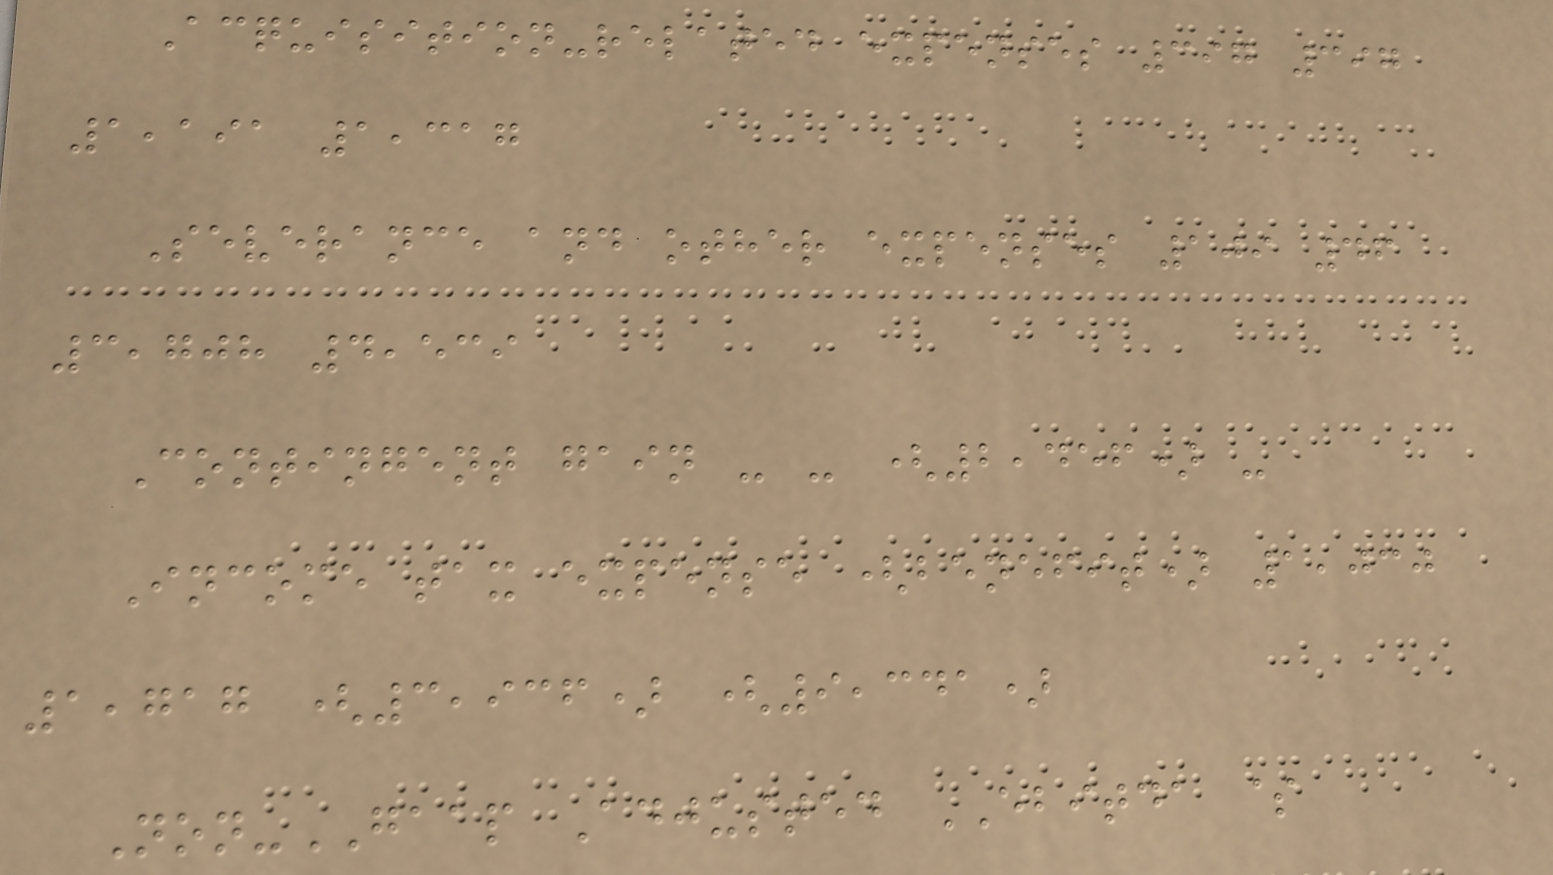Acquisition-related expenses 397 397
1,191 1,317
Severance and other expenses 109 46
3,708 4,539
Contingent gain - - (2,456) -
Income tax expense (benefit) 1,030
1,717 (3,936) (9,341)
Non-GAAP Adjusted EBITDA $
